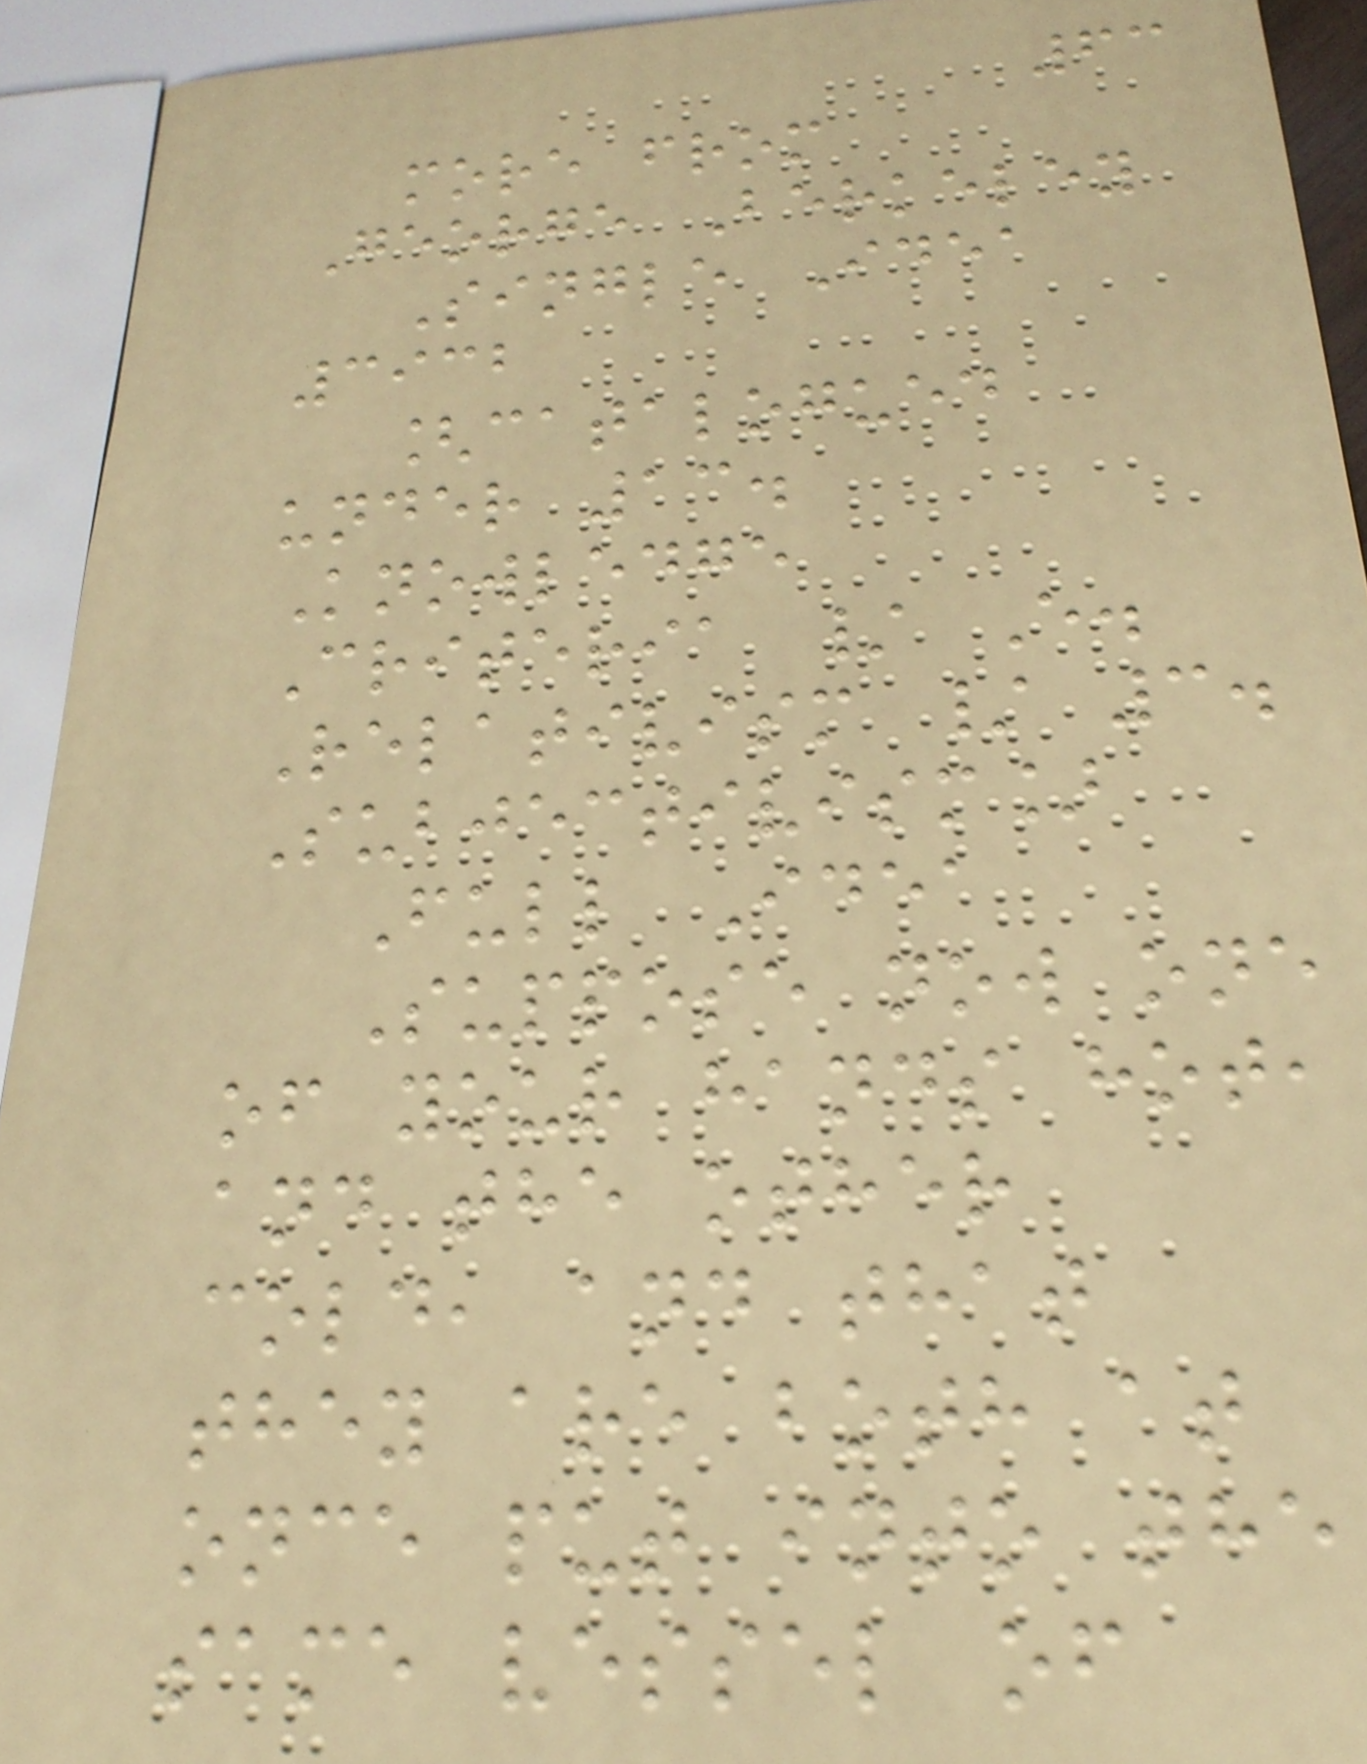63
more from
George Berkeley
Single Idea
3932
[catalogued
under 13.
Knowledge
Criteria / E.
Relativism / 3.
Subjectivism]
Full Idea
Suppose now one
of your hands hot,
and the other
cold, and that
they are both at
once put into the
same vessel of
